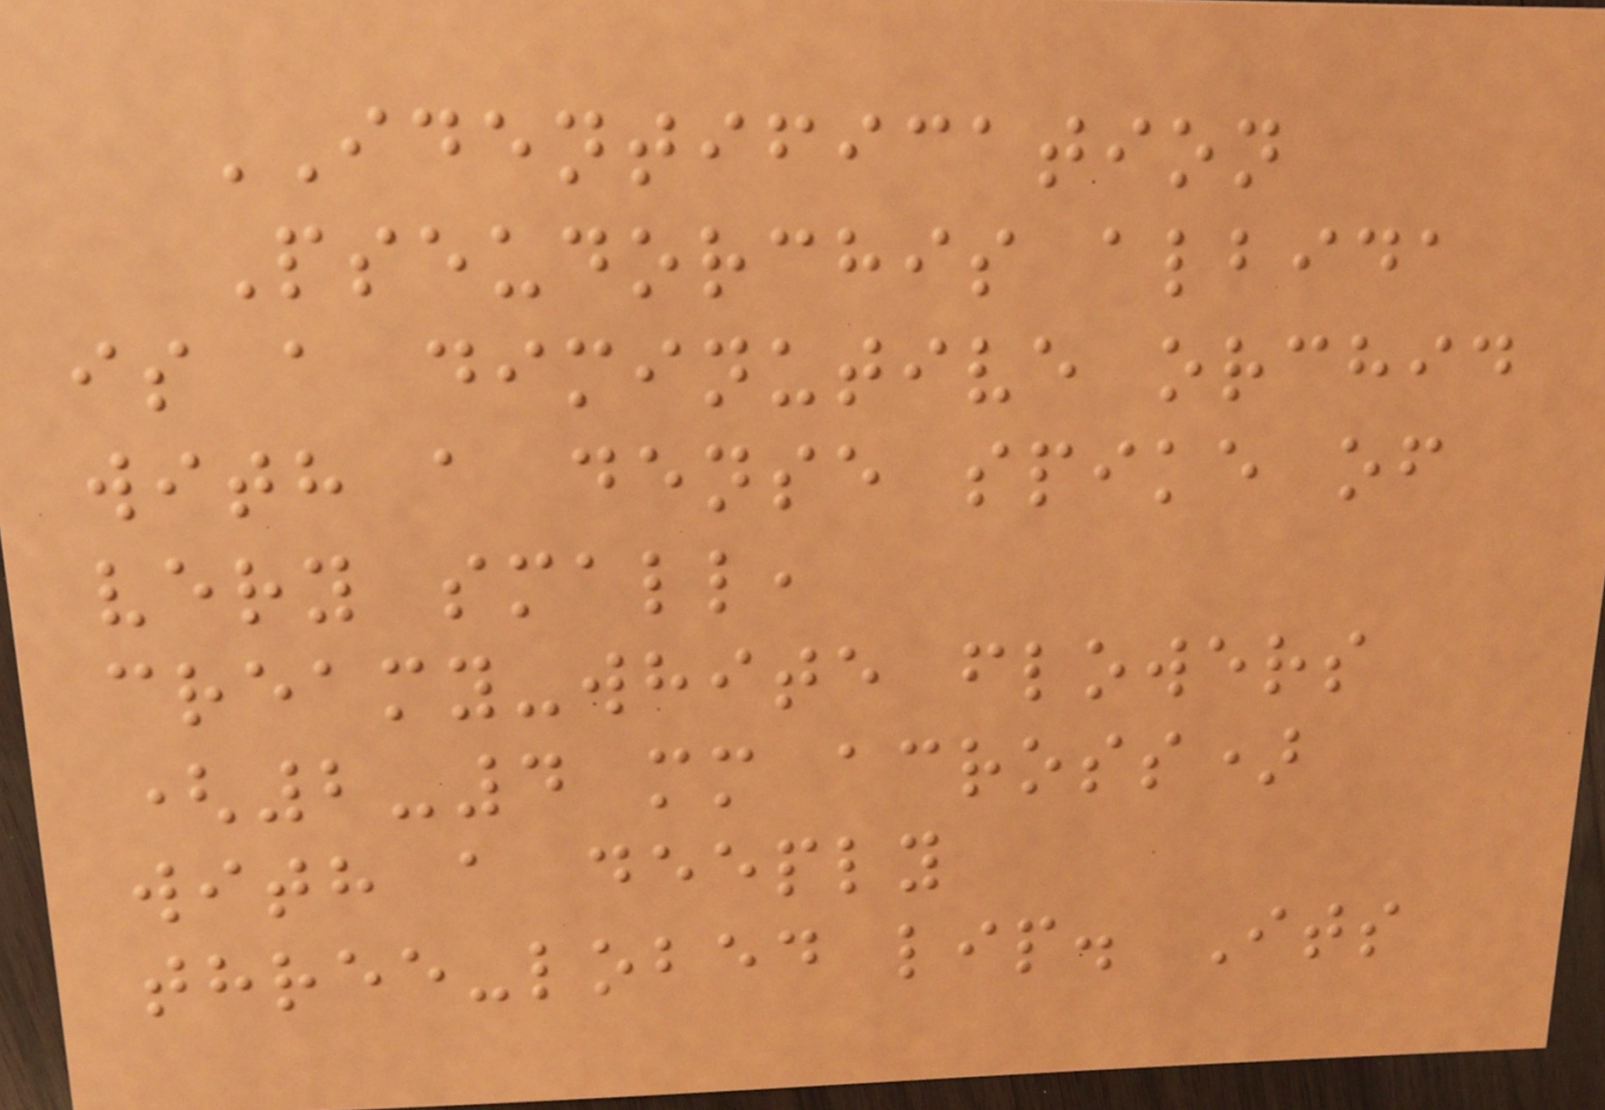IDENTIFICATION
Pseudorchis albida
is a diminutive orchid
with a dense spike of
very small,
creamy-white flowers
(2-4 mm across)
with a deeply
three-lobed lip. Its
